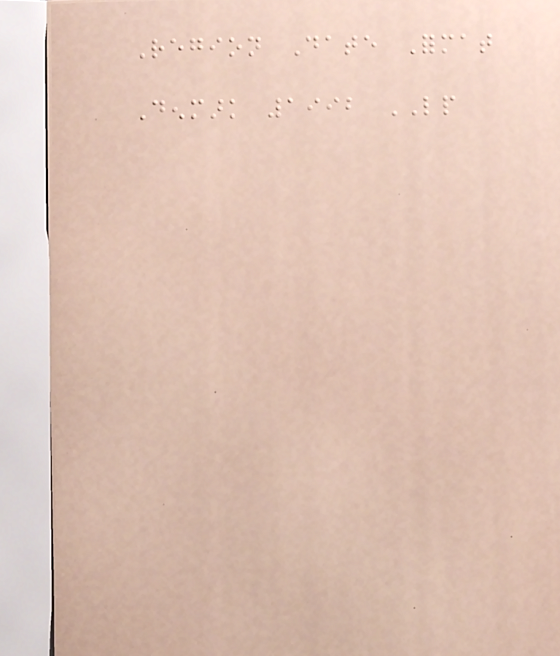Region Date Format
Denmark 1992 LP
